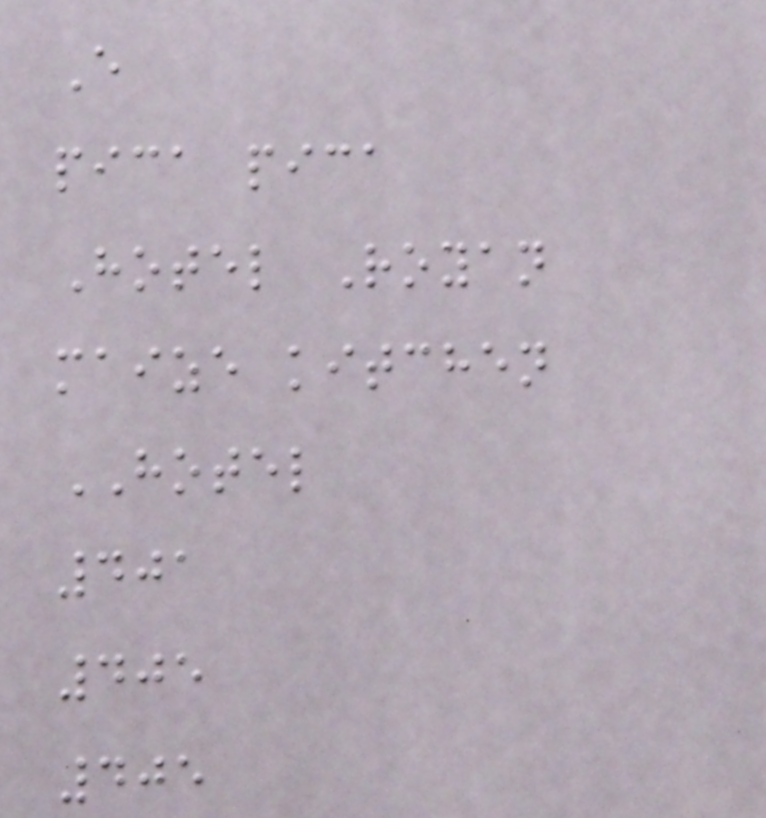E
pica pica
Hotel Royan
maize kitchen
HOTEL
401
405
405
